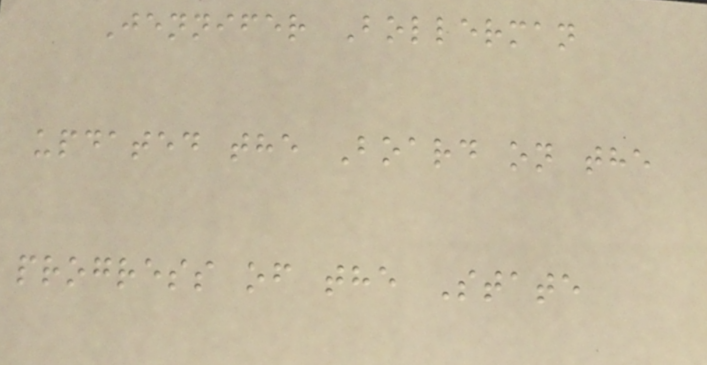Jennifer Bollerman
updated the Board on the
progress of the State
